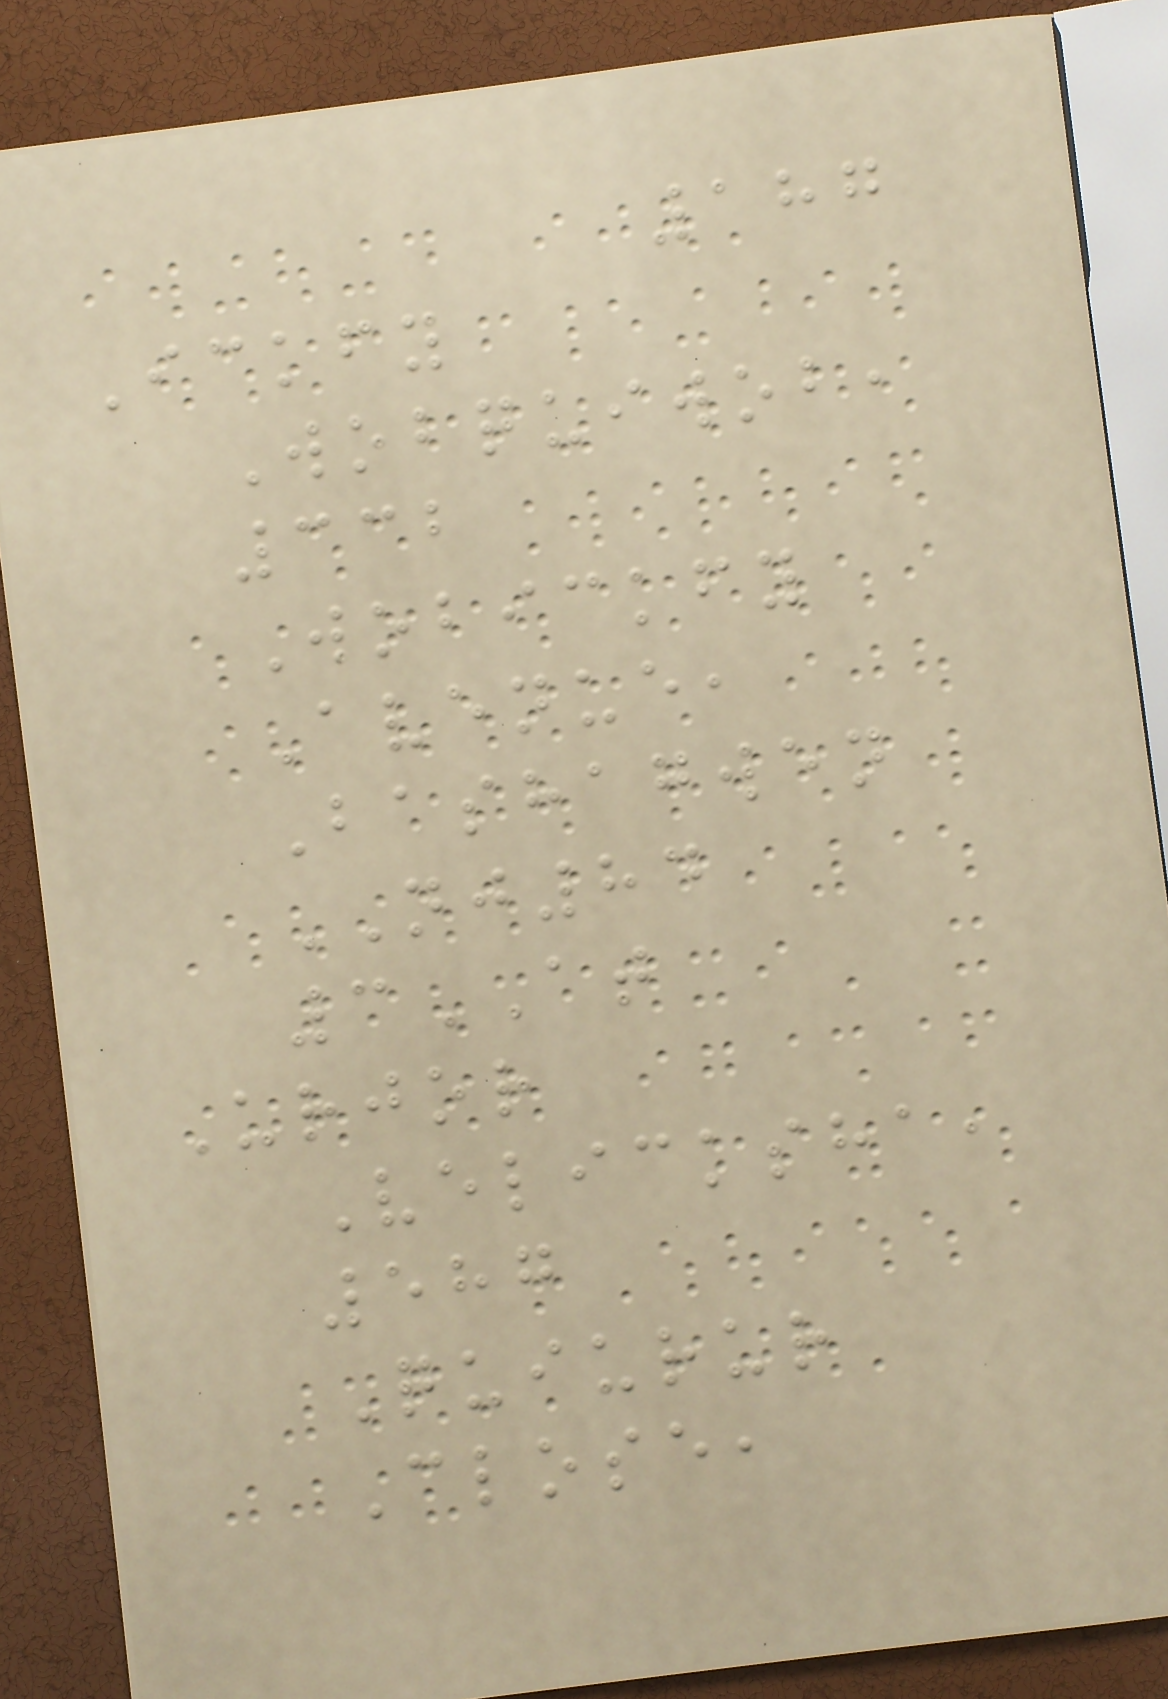187
Ickfy
Wobquiwob,
332
Wobickfy
Avenue,
Bashagwen
NJ84
3AT
Urjor
Velicksha,
587
Quiurur
Close,
